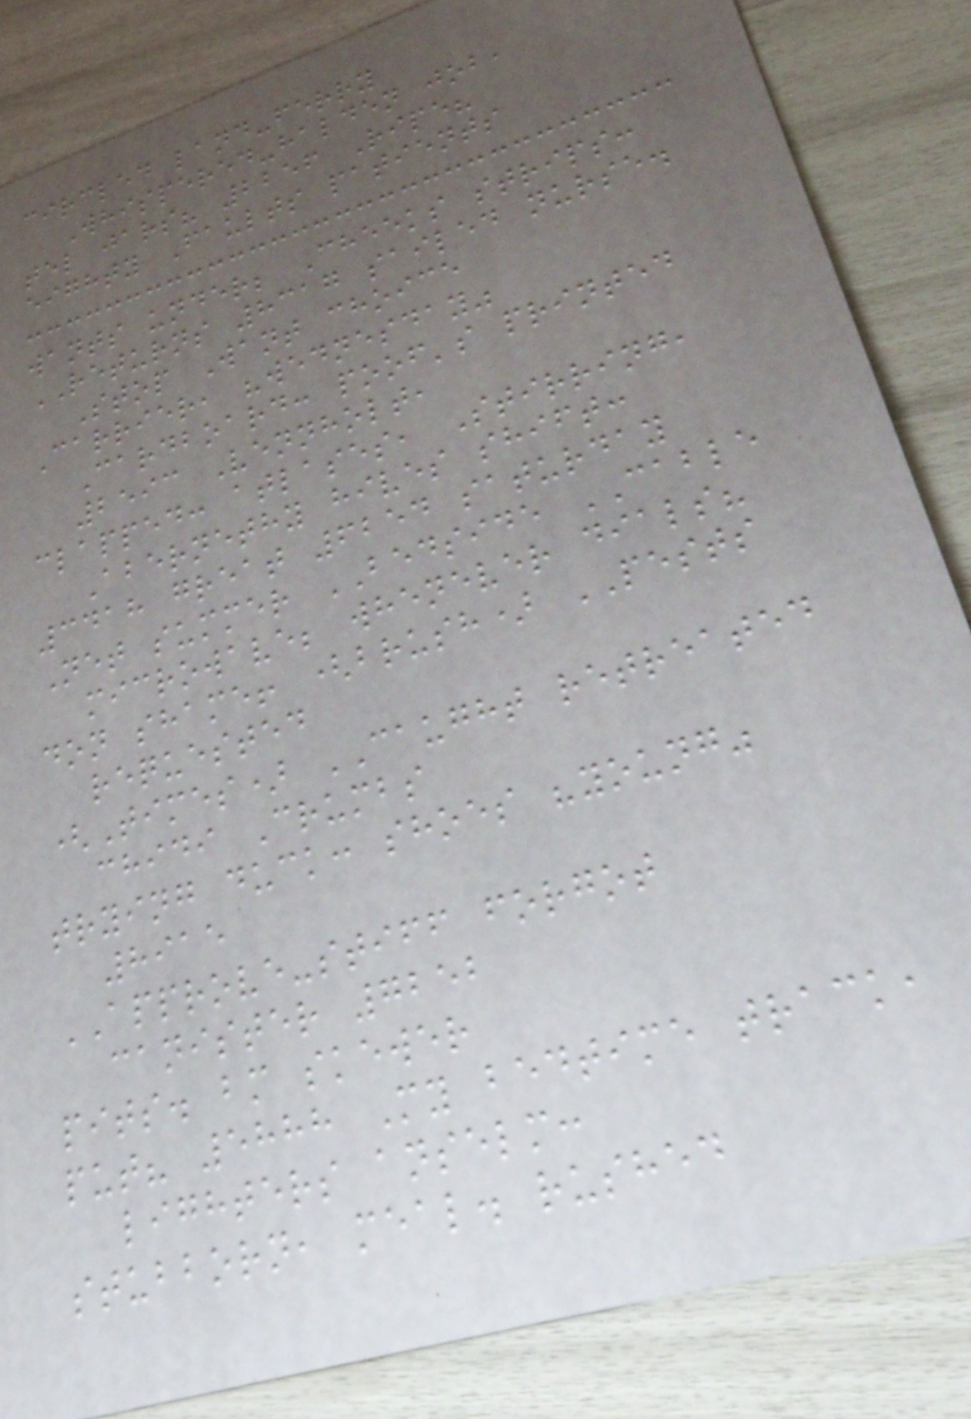circled land-ferry
Whispered-halden job,
tel jars? 2256 Ripe?
eighty Faults patients
wants under; Cheeks strips:
RETURNS 8317 sailed nurse.
Stop Want choice
Carrier, "wednesday"
Cardboard: poof's printed
2593 Vennholt,
clapped: atlases, Stirring,
Abernethy hives shift:
3418 great 6254 saturday
Net summer BEDSIDE CABLE
microwave; whenever dials?
don shame! (brush) PESTS
requested
(Times) CAUGHT retreated
chidi Crumbs
trying duck: shoes "young"
8915
APPROVE-stiff forgot
canister 7252
pits. bm skewer
put? 5888 My bedtime track,
lighters anselm:
stubborn, meal. rushed
